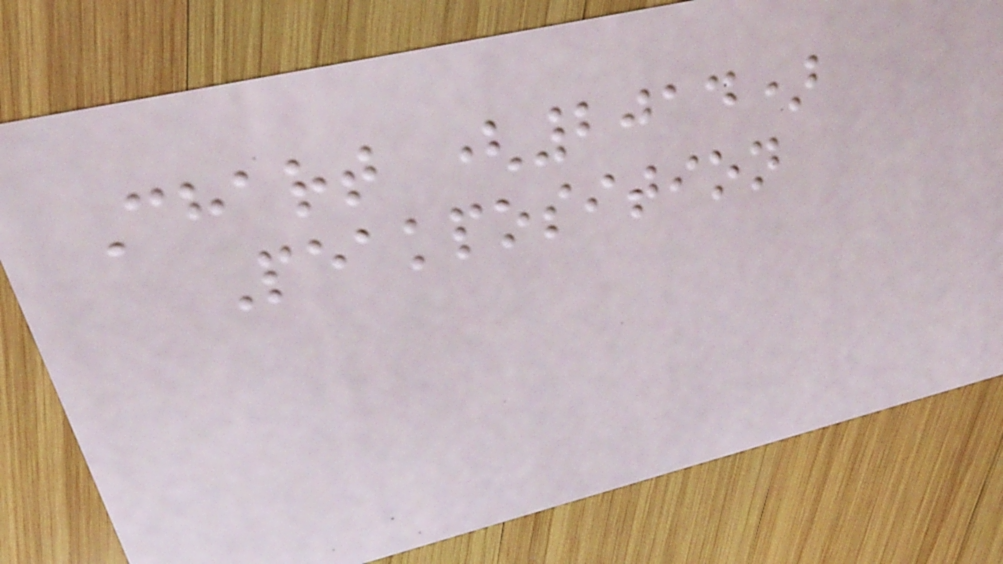Chart (2014)
Peakposition
